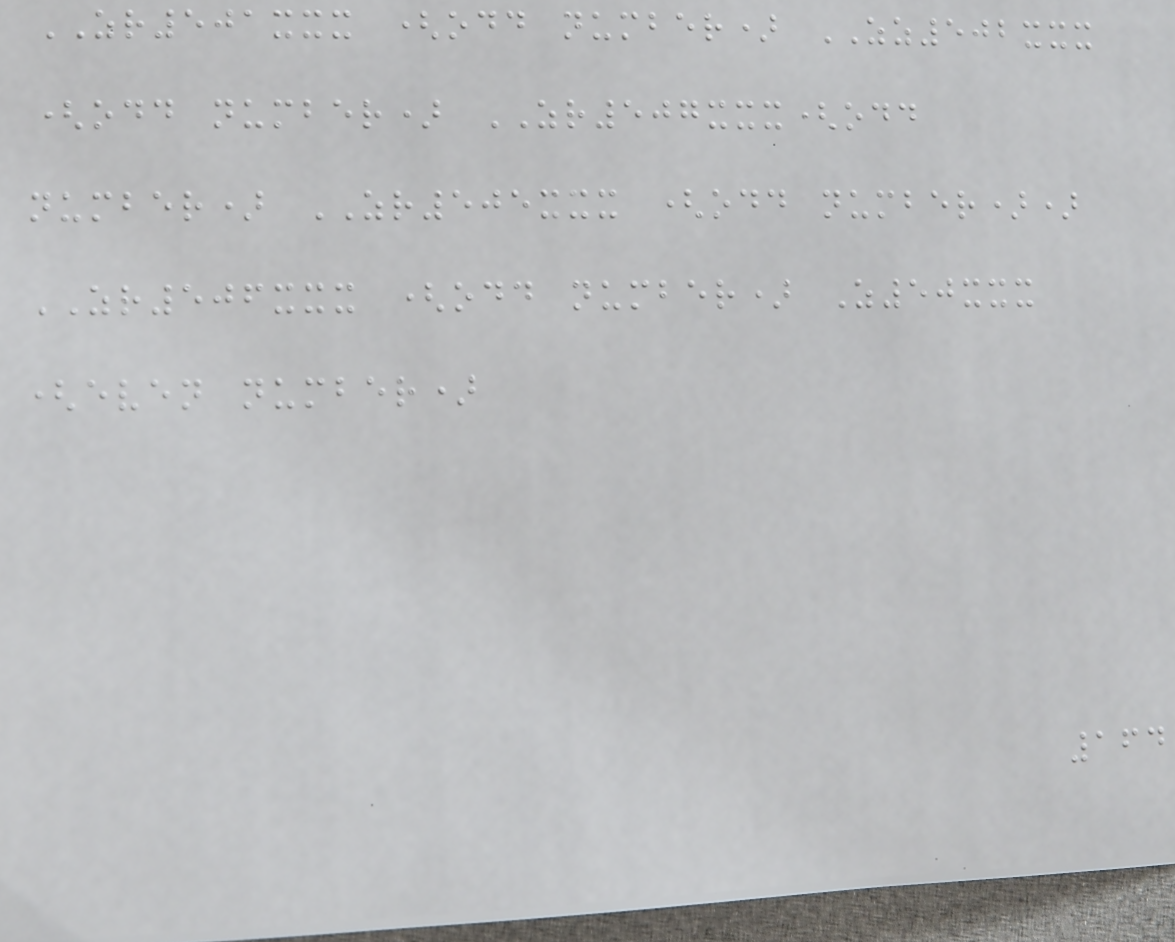ZR501xxx (odd number) ZZ502xxx
(odd number) ZR507xxx(odd
number) ZR505xxx (odd number))
ZR506xxx (odd number) Z50xxx
(even number)
164
